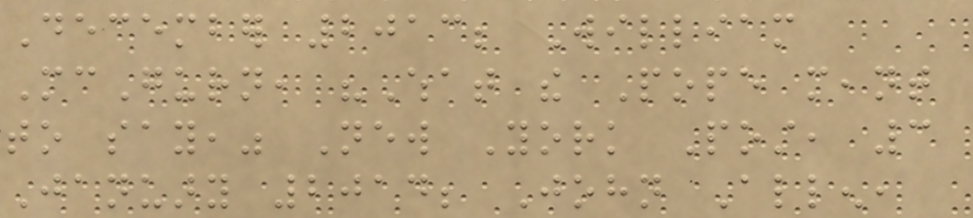December 2013; William
McGurn, "What the Pope meant
to say," New York Post, 3
January 2014; John Allen,
